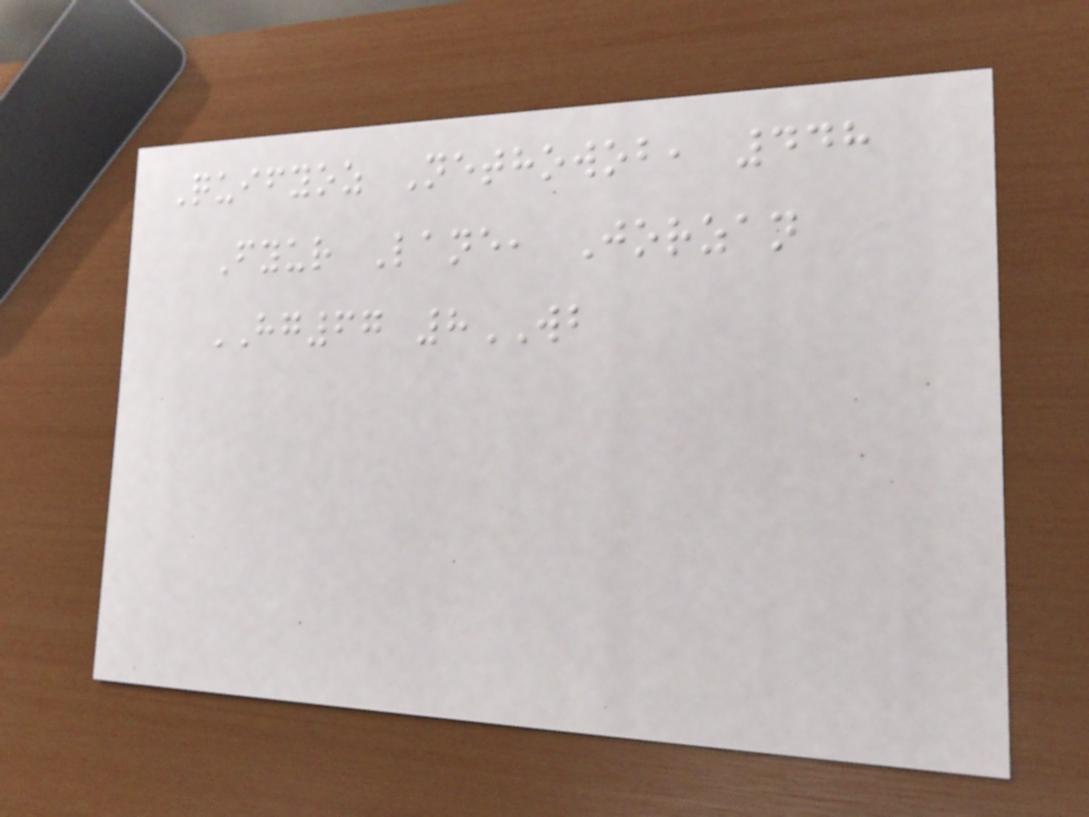Quifyoz Nethowob, 448
Fyur Lane, Jorzan
HG67 8WB
